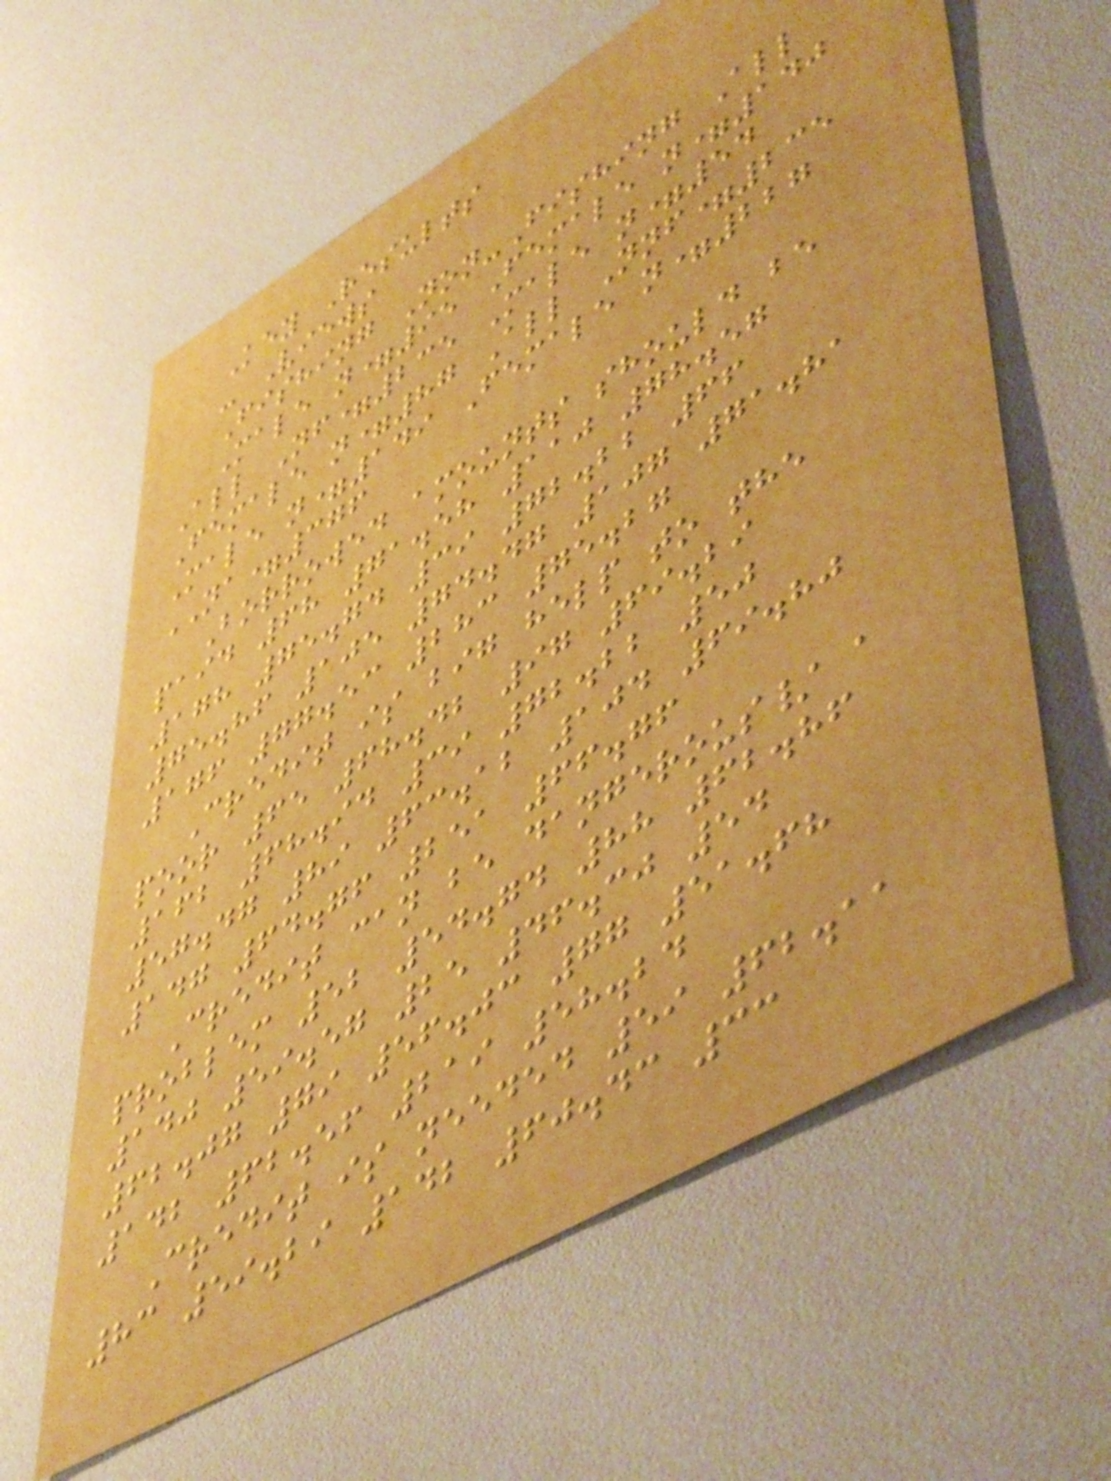Key Results
- Views
Fishing Non-Fishing All
Male n=95 Female n=140
All Nf=235 Male n=54
Female n=87 All Nnf=235
Male n=149 Female n=227
NA=376
Borrowed amounts should be
paid 68 71.58 110 78.57
178 75.74 39 72.22 66
75.86 105 74.47 107 71.81
176 77.53 283 75.27
Credit is big help to the
poor 65 68.42 97 69.29
162 68.94 39 72.22 50
57.47 89 63.12 104 69.80
147 64.76 251 66.76
Credit can be dangerous/ a
problem 52 54.74 88 62.86
140 59.57 25 46.30 54
62.07 79 56.03 77 51.68
142 62.56 219 58.24
Credit is needed 59 62.11
83 59.29 142 60.43 33
